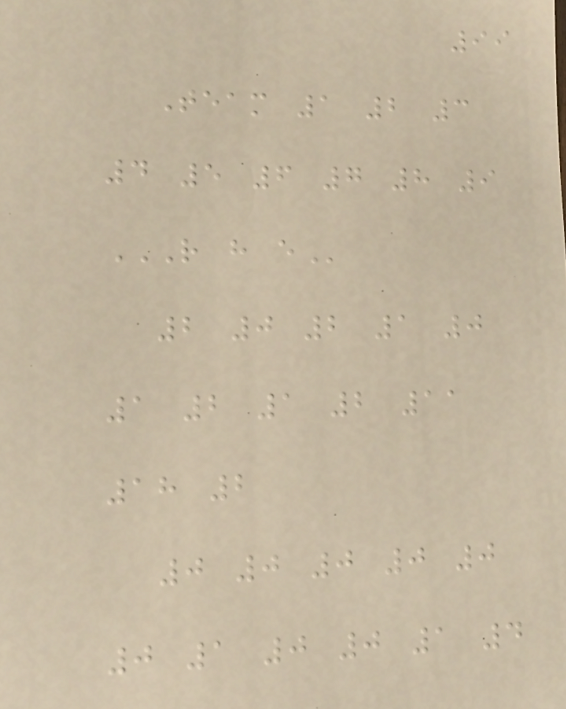99
Team 1 2 3
4 5 6 7 8 9
R H E
2 0 2 1 0
1 2 1 2 11
18 2
0 0 0 0 0
0 1 0 0 1 4
